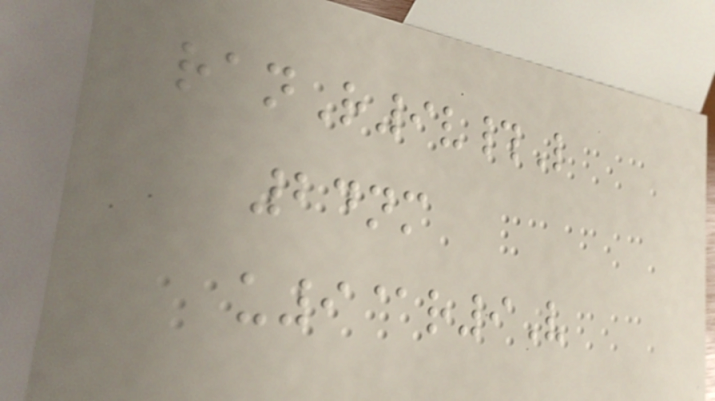ranR9v#L
24nm
u9@r9V
